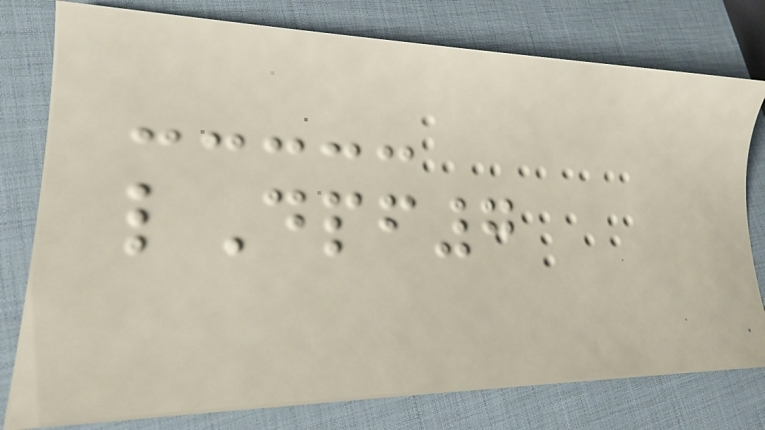lDpf7
